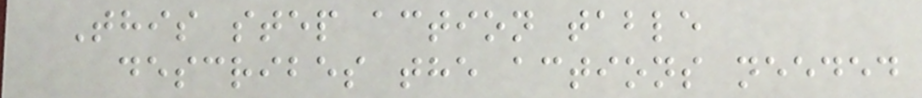This step action table
describes the actions needed
